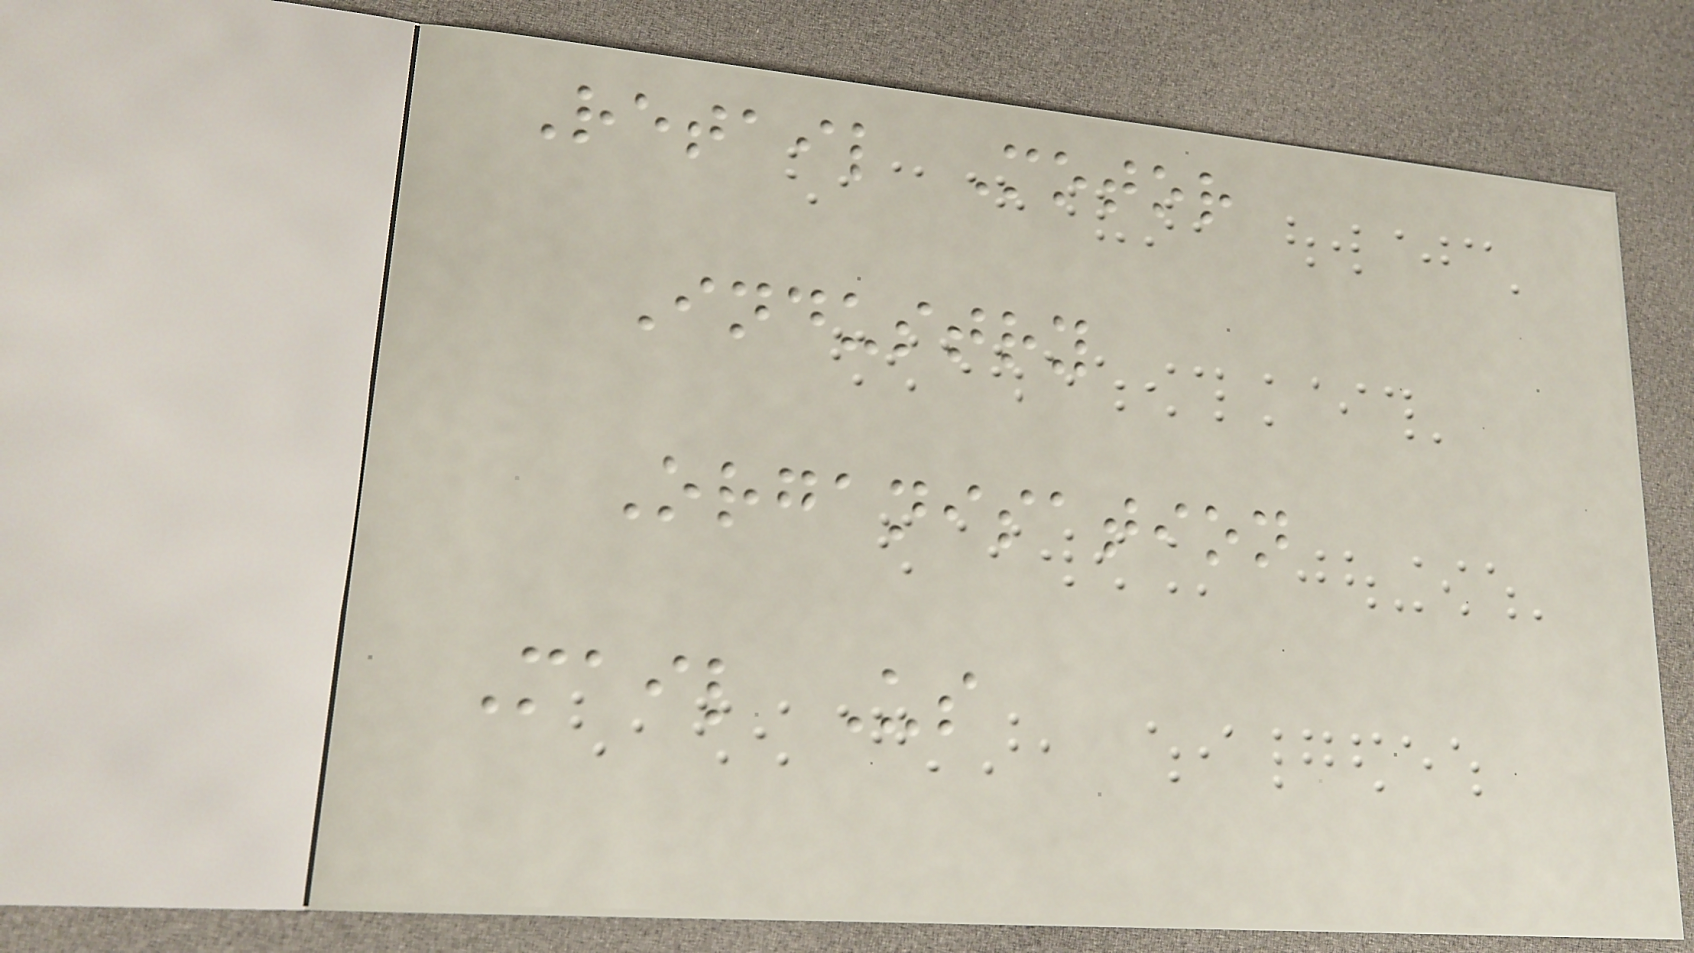Retail Motor
Industry
Organisation
Mail Us
